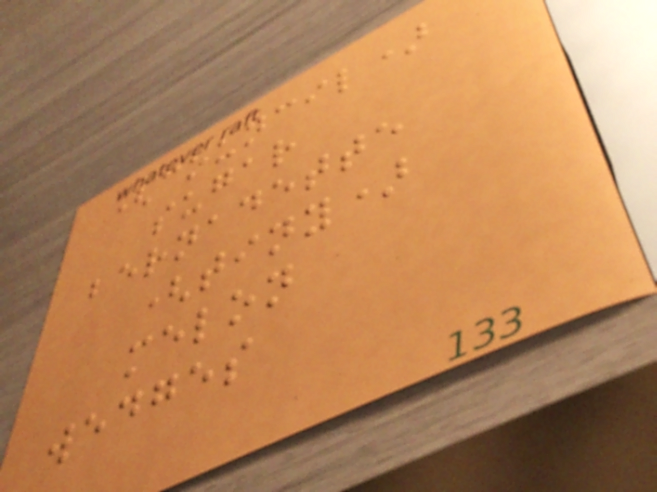(council)
sugar
bernadette
(tiny)
melon
wedges
